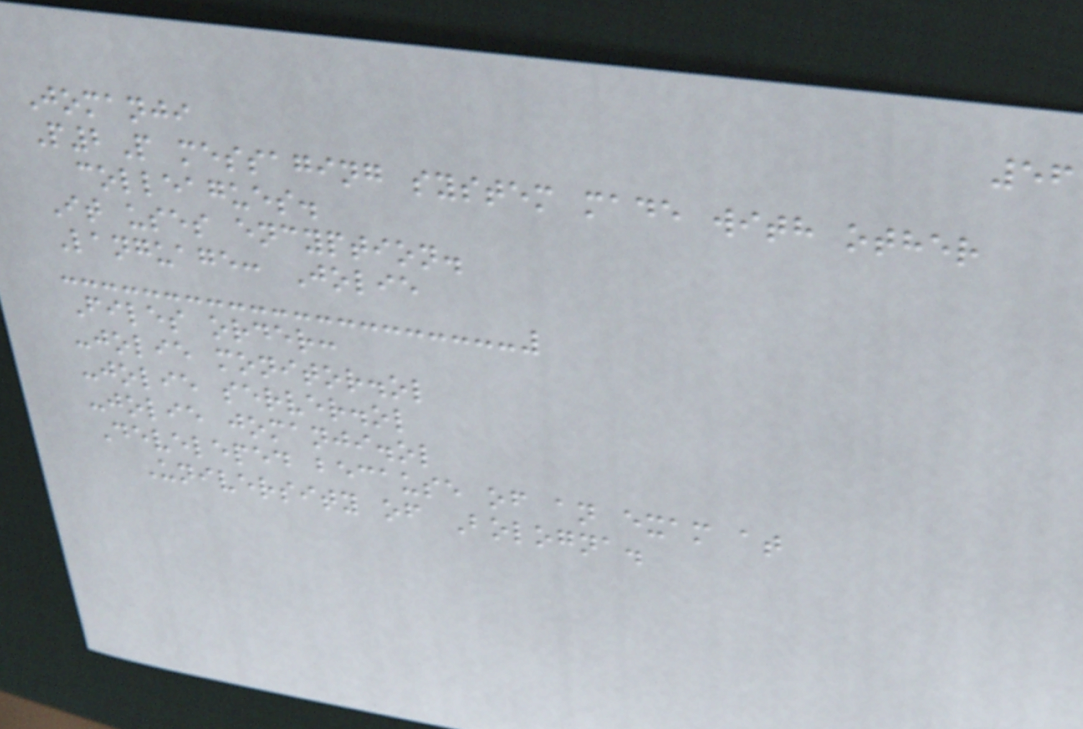56
Jomanji
P2P messaging system made with other
colleagues.
It uses encyption.
Language: Jolie
Files order:
-jolie monitor.ol
-jolie server.ol
-jolie jomanji.ol
Develeped because of an exam at
University of Bologna.
